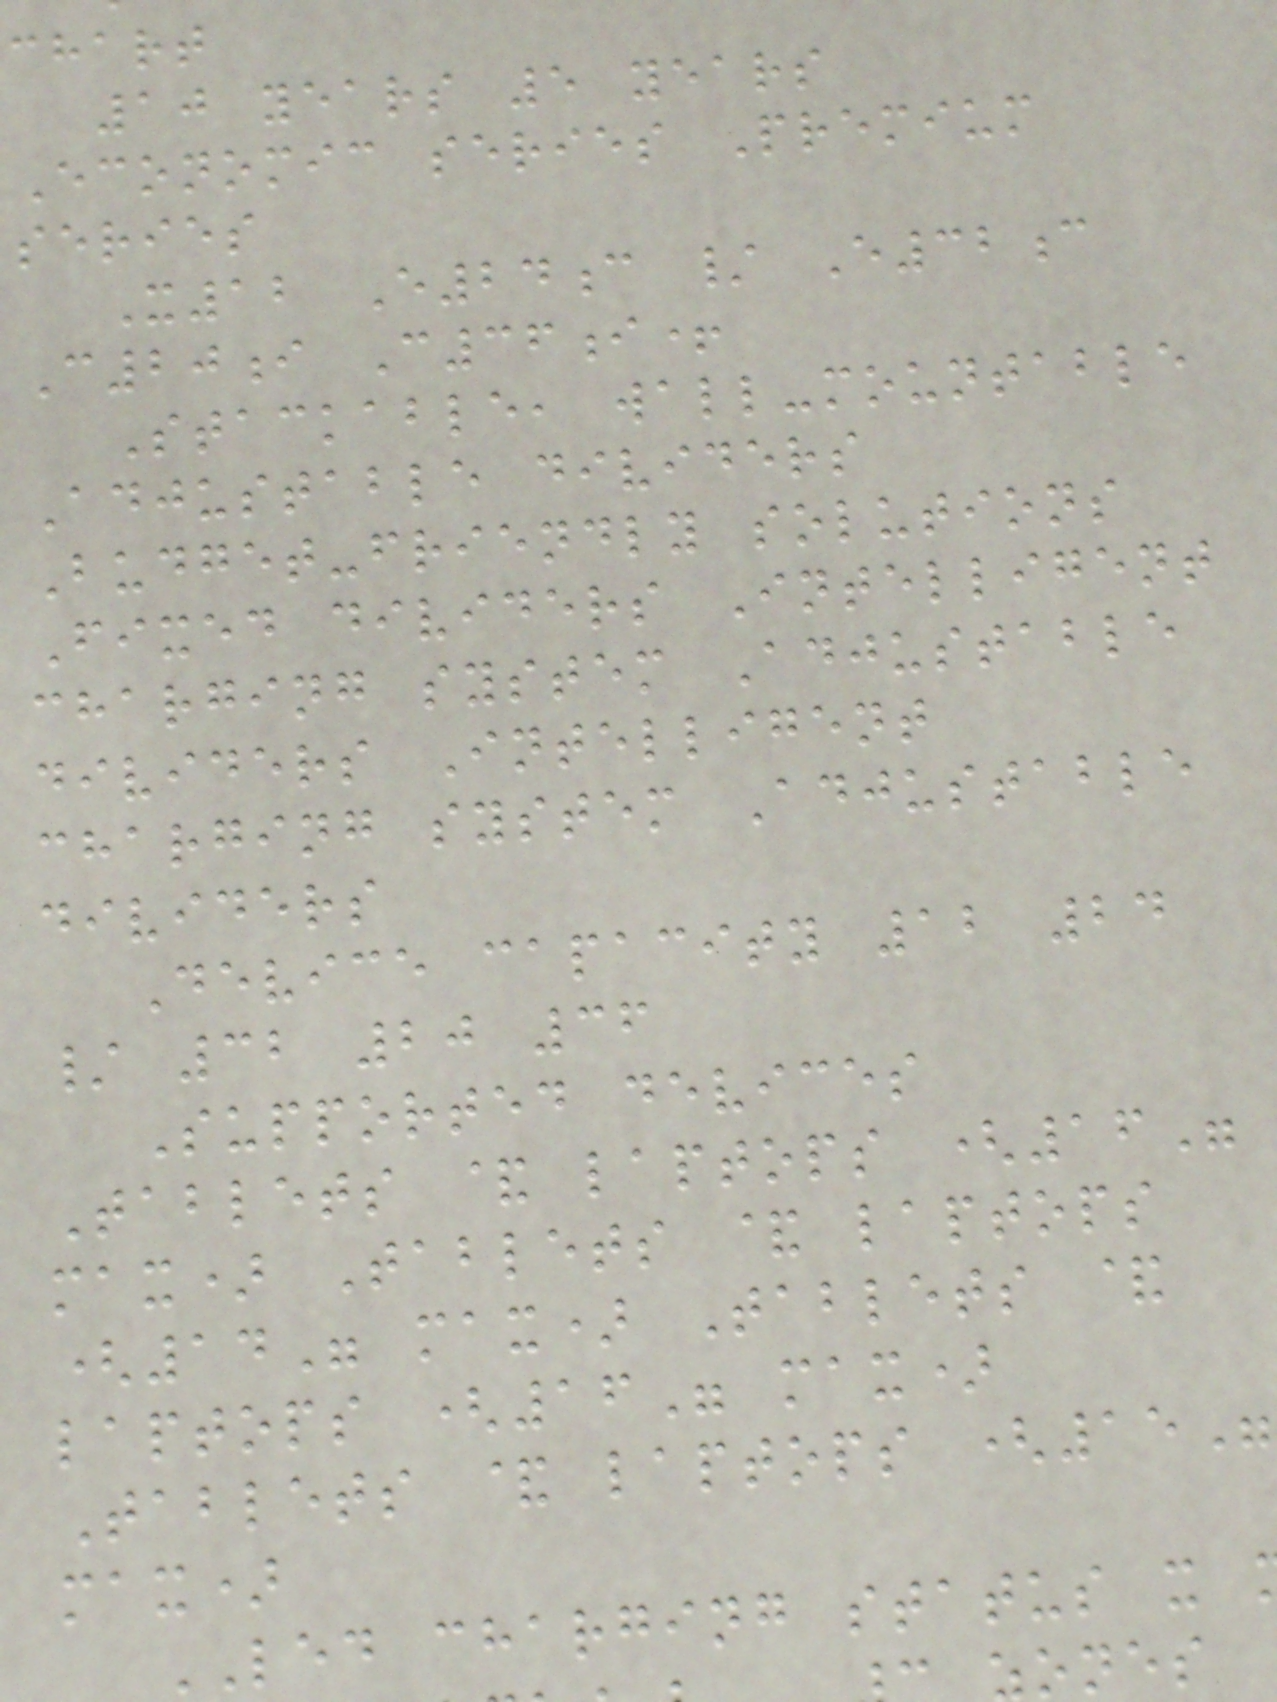chart
10 years 5 years
Economic series Premium
series
X12 E24c / E32c
C20i C36i+
Stackable, wall-mountable
Adjustable dividers
Budget-friendly solutions
Fixed dividers Intelligent
charging system Adjustable
dividers Intelligent
charging system Adjustable
dividers
Device capacity 12 24
/ 32 20 36
Supported devices
Tablets & laptops (16"
max) Tablets & laptops
(14" max) Tablets &
laptops (16" max)
Tablets & laptops (15"
max)
LED charging status x
